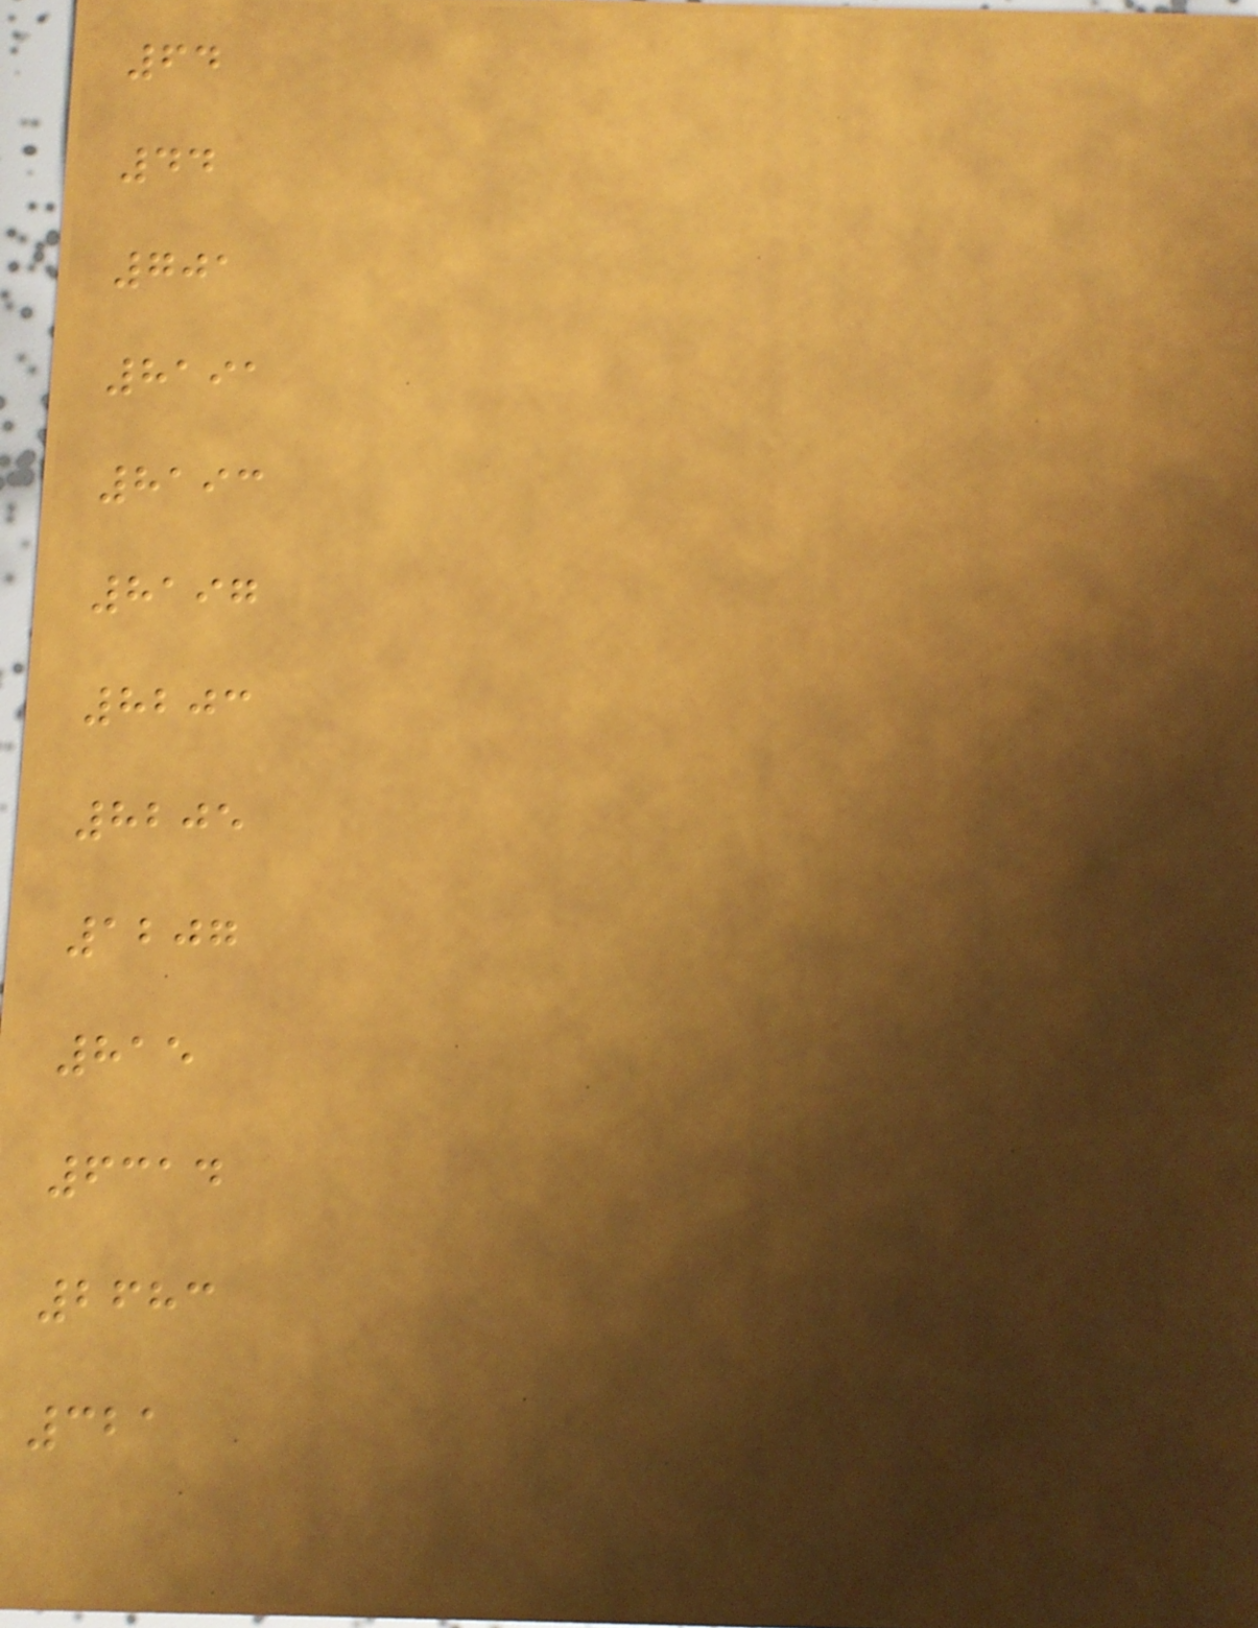64
44
701
8191
8193
8197
8203
8205
1207
815
6314
2683
321
